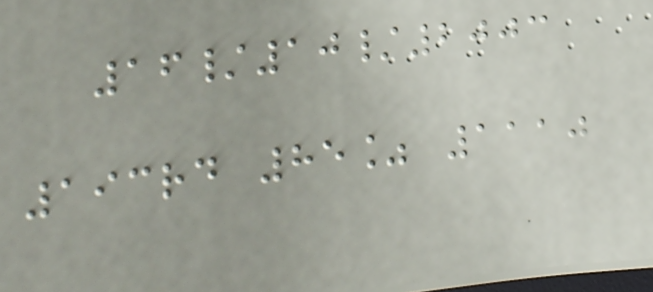16/10/2003
193rd 85% 1110
